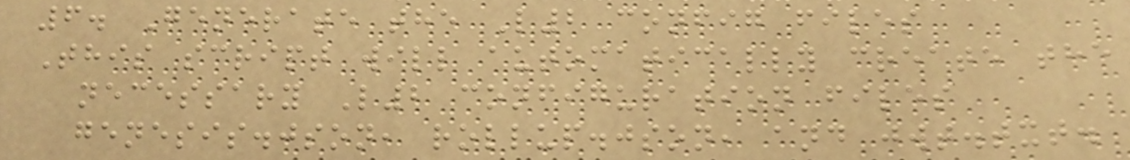6. Generate the L2 config files
This script will automatically create the
necessary L2 configuration files
genesis.json, rollup.json, and jwt.txt.
